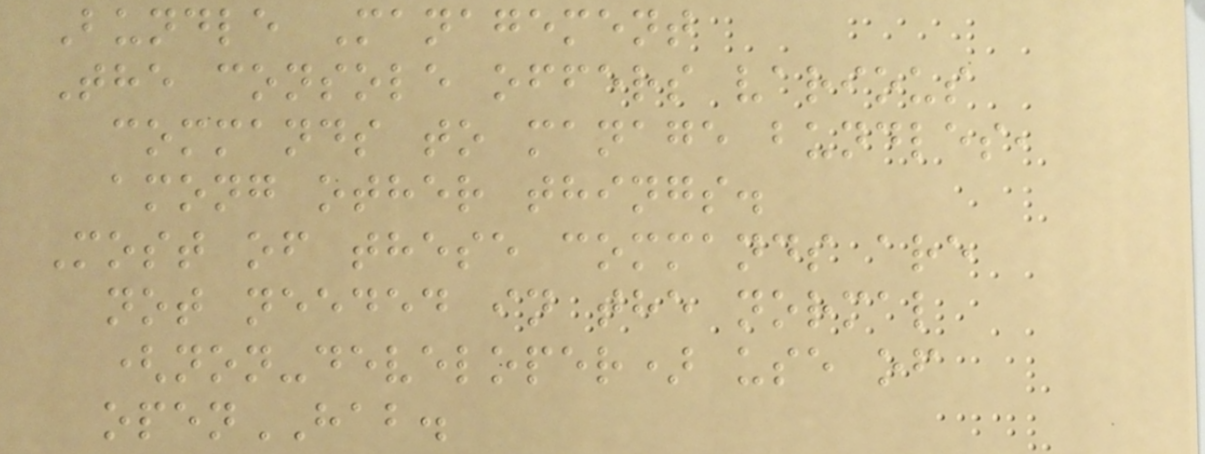Bundle Management
The console offers various
commands to manage bundles,
among other things.
Most of these commands are
not needed in the normal
(non-developer) use of
openHAB.
